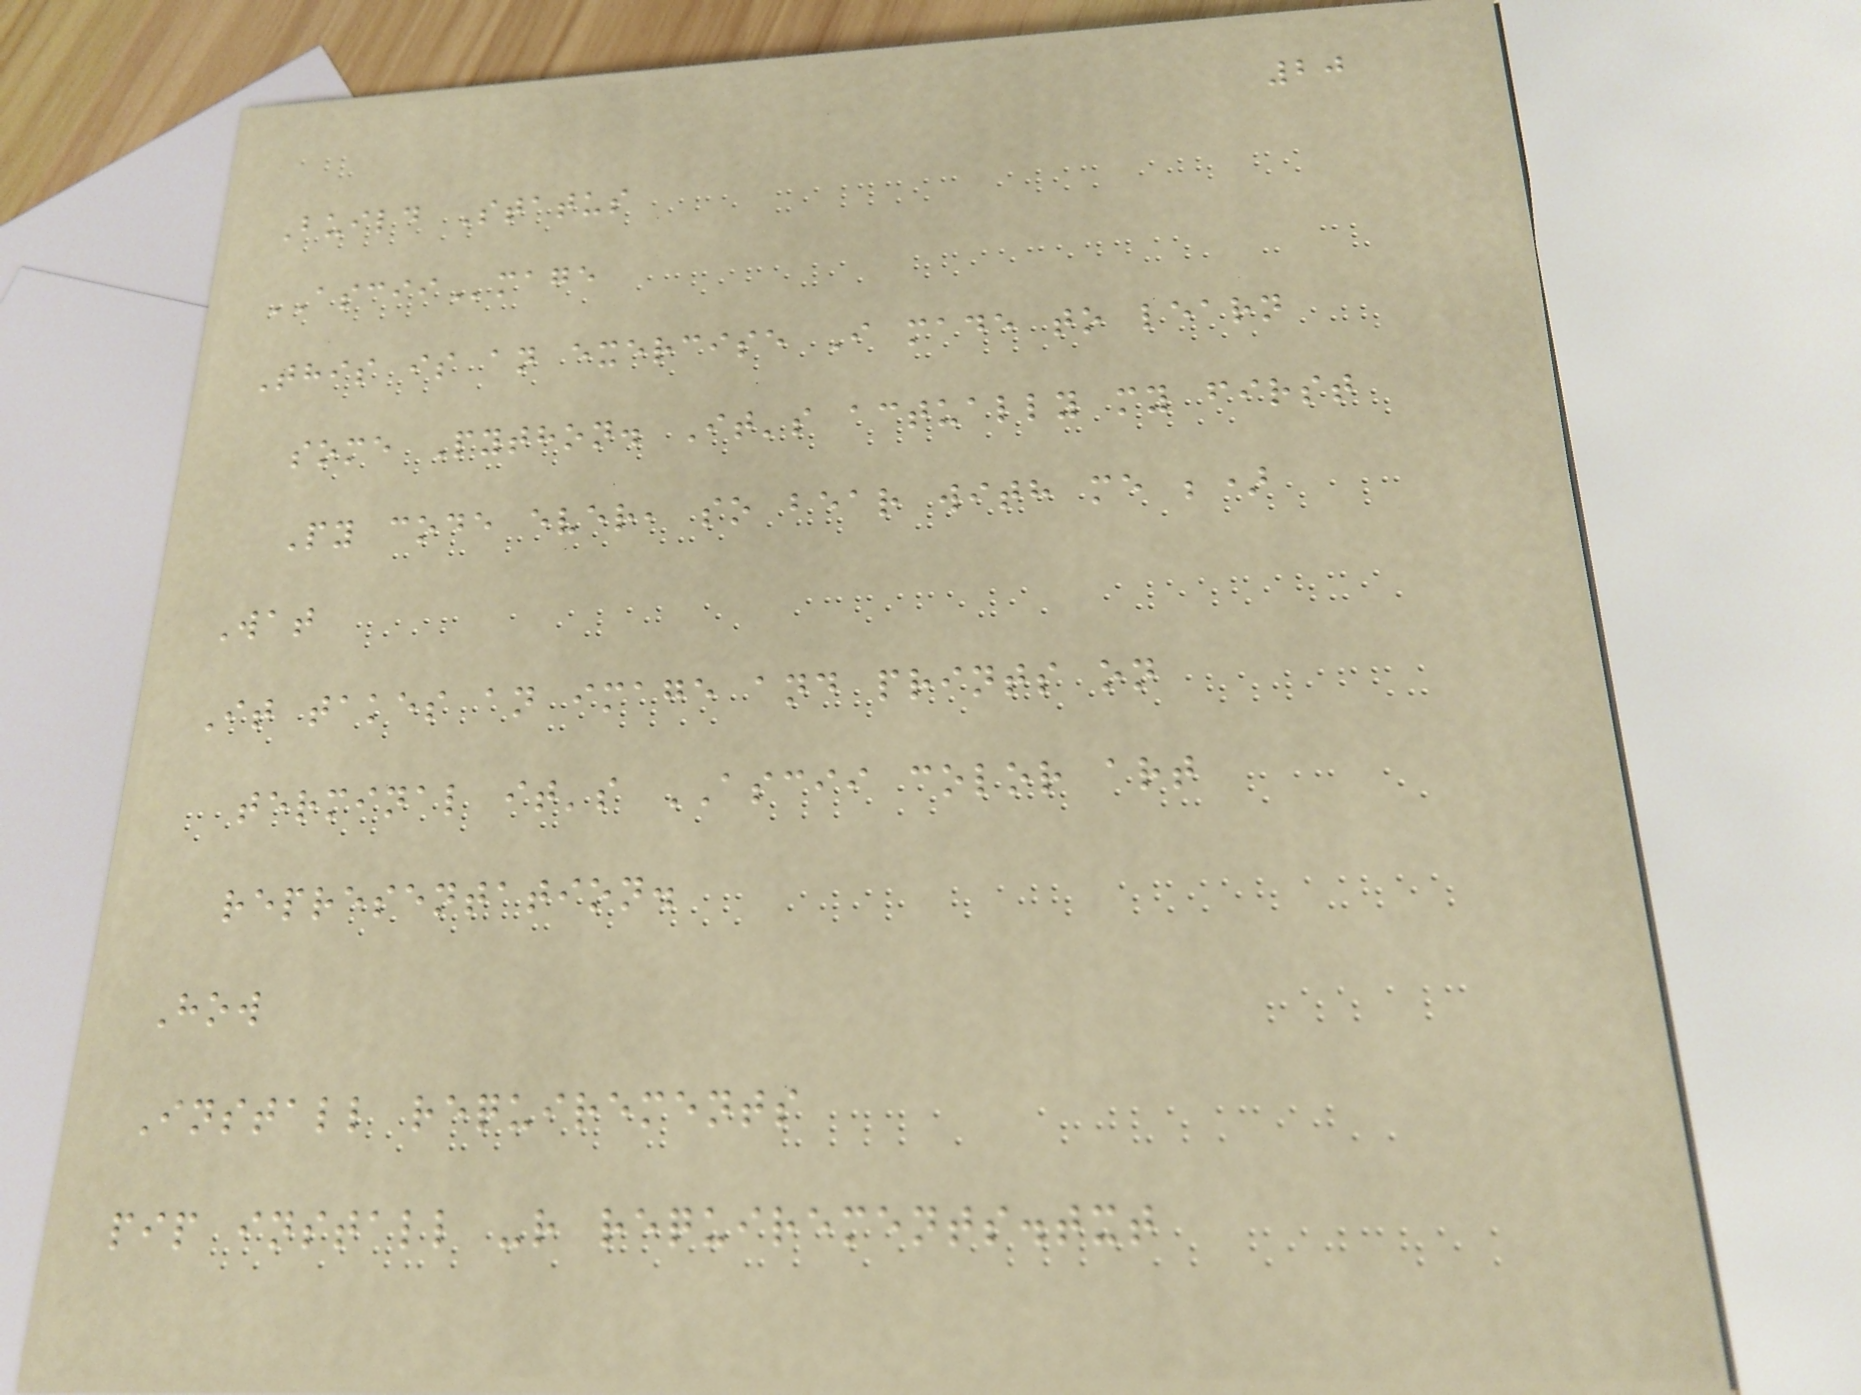20
Build Status
ASCIImage
This is an exercise I made to learn
some Python. It's actually my first
Py code ever, so bear with me ;)
Wat
It takes an image and prints on
terminal it's ASCII color art
representation.
How
Install requirements
pip install -r requirements.txt
